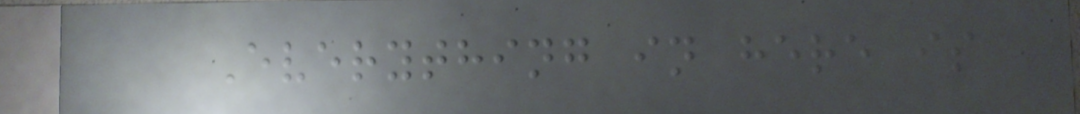Everything in here is
